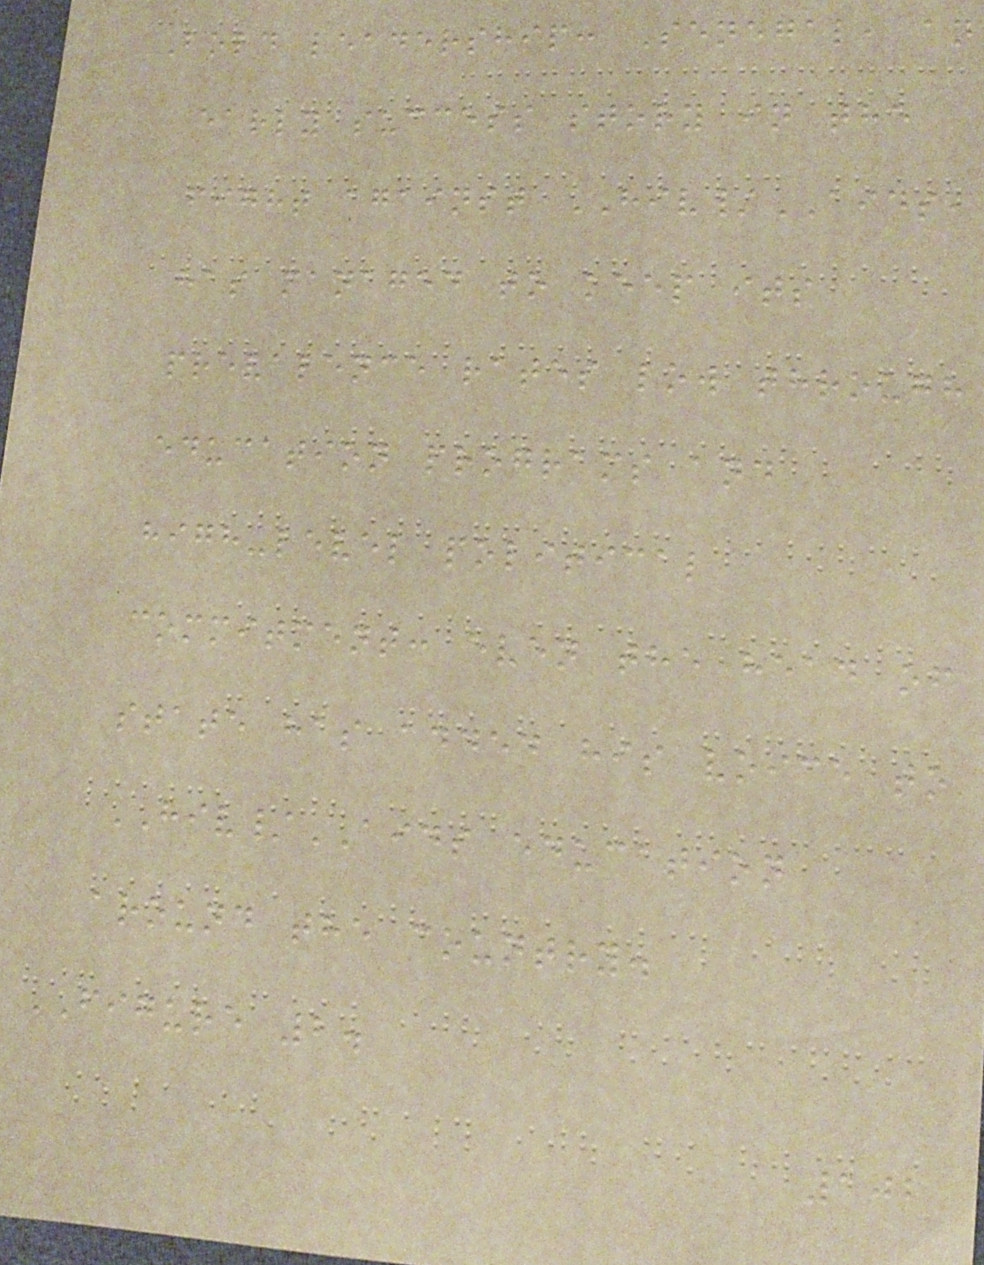Bold leadership: Senegal, an
early success story in the
fight against HIV/AIDS,
has managed to keep its
prevalence rates low through
education programs and
high-level political
commitment: even the head of
state has added his voice to
HIV/AIDS education
around the country.
FIGURE 2.
102
